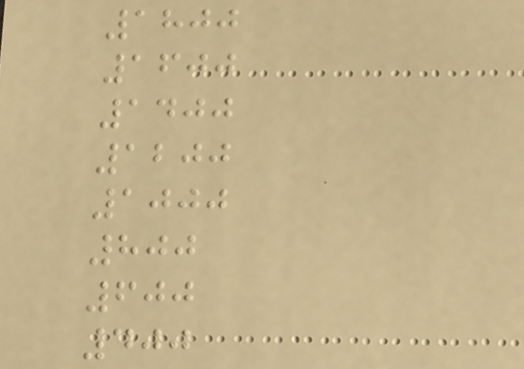1800
1600
1400
1200
1000
800
600
400
